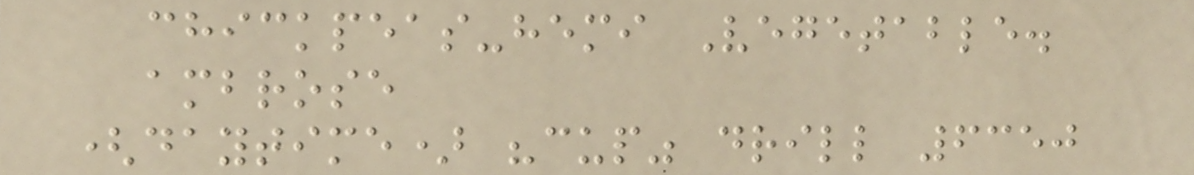chickpeas-hemi Vegetable.
ambrose
(daytime) "cup" drill 6350
